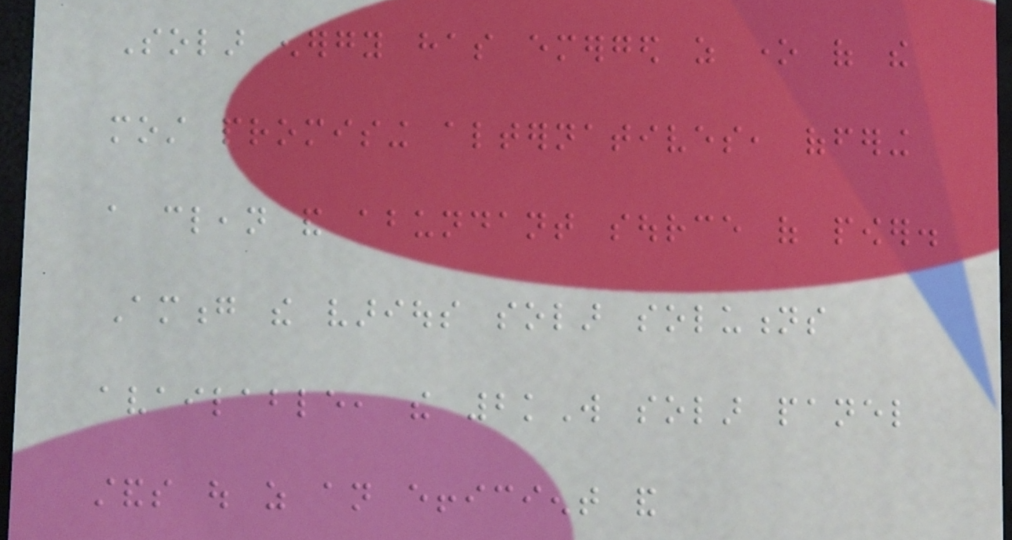Solar energy has emerged as one of the
most promising alternatives, offering
a clean and abundant source of power.
Among the various solar solutions
available, the 2kW solar panel
stands out as an efficient and
